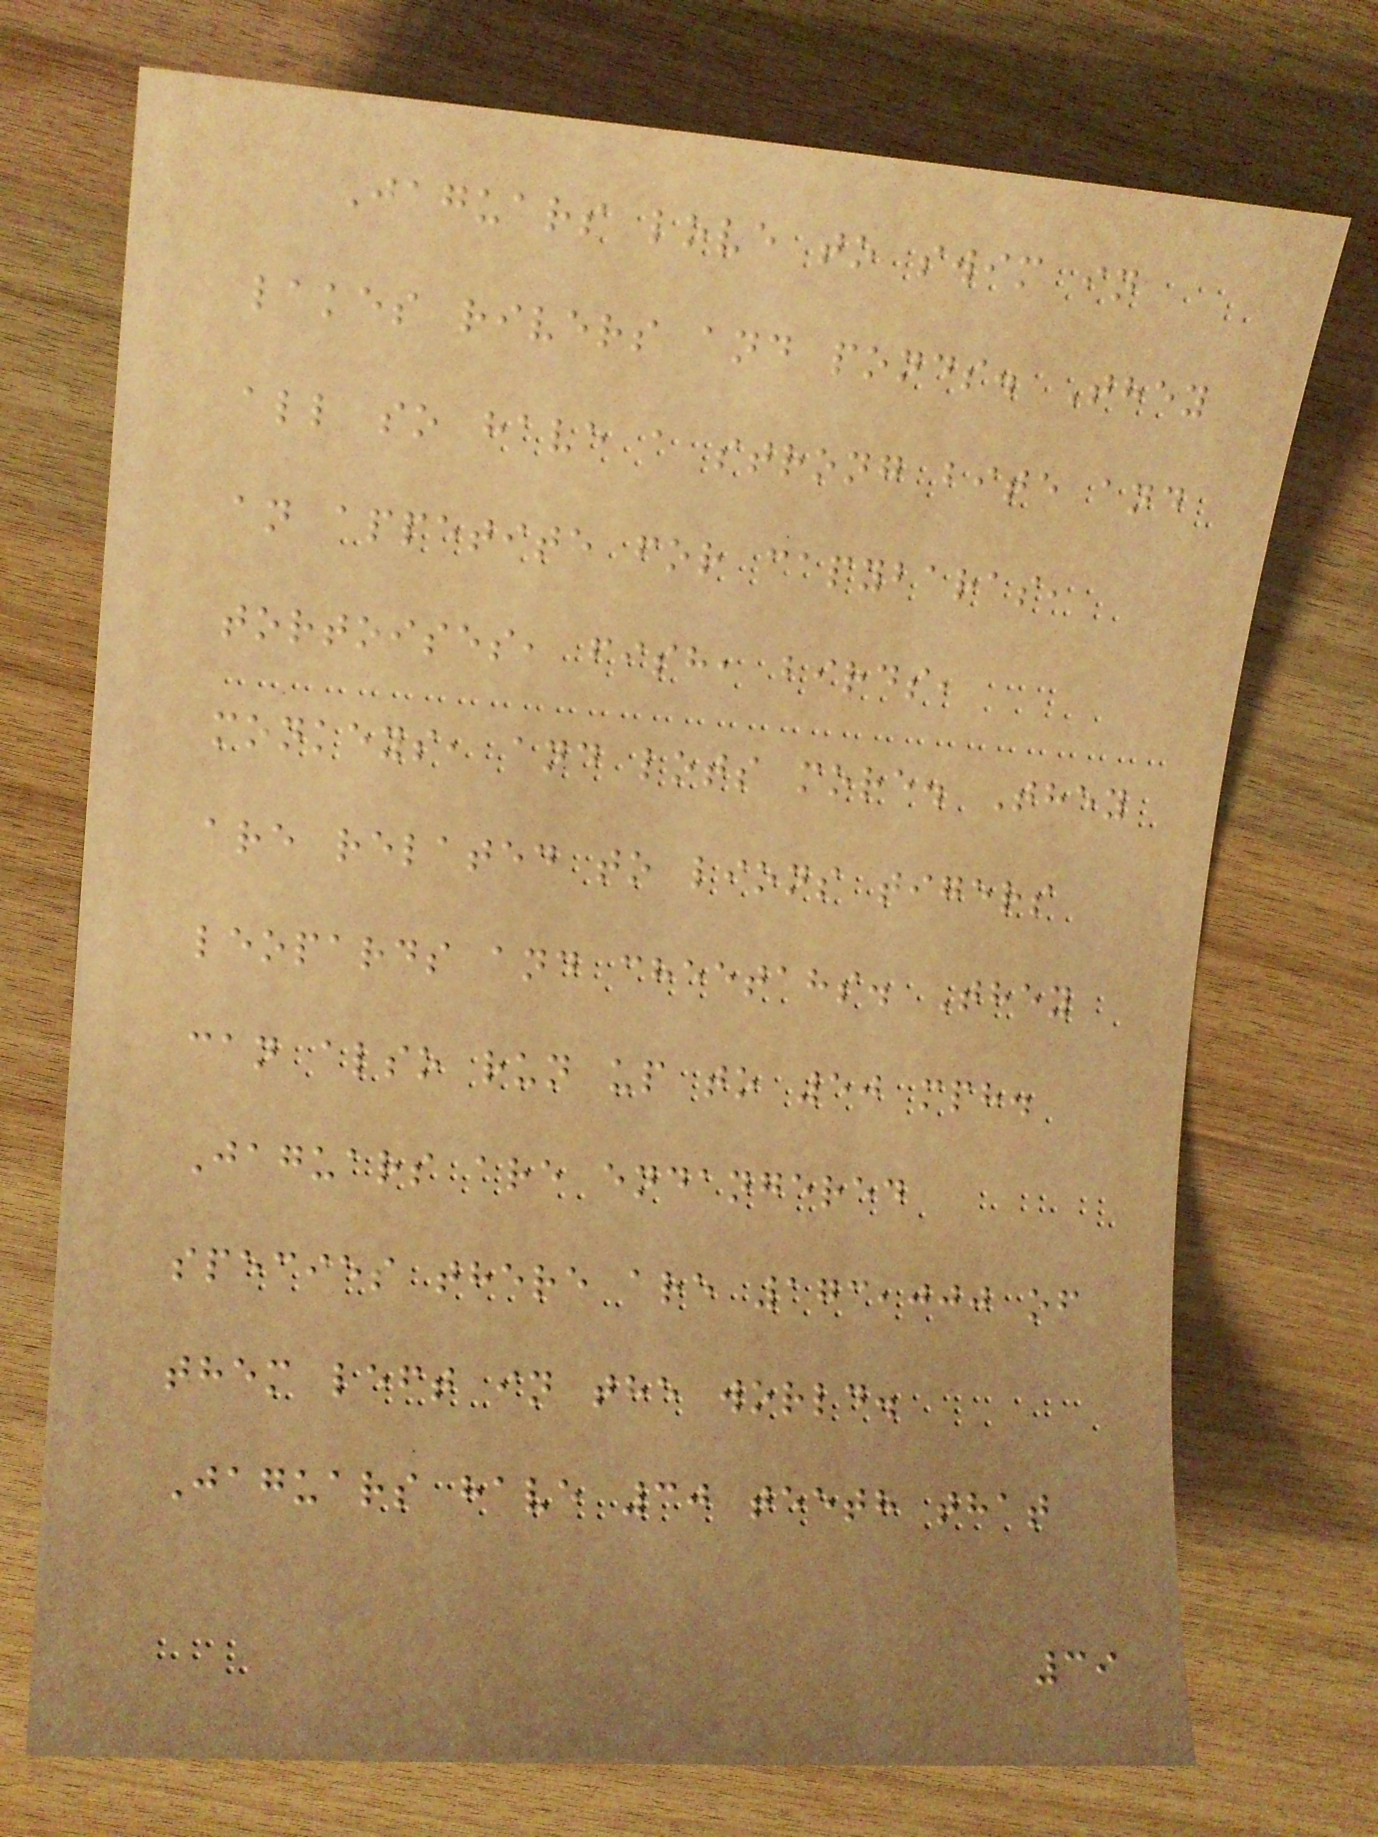Jaguars love to swim in
lakes rivers and ponds. They
all so have a strong bite and
an appetite for capybaras,
tortoises, fish, birds,
monkeys, and lots more. They
are related to lions tigers
leopards and cheetahs. They
can also run up to 50 mph.
Jaguars are endangered
species there are 173,000 of
them left in the world.
Jaguars have 30 teeth that
39
